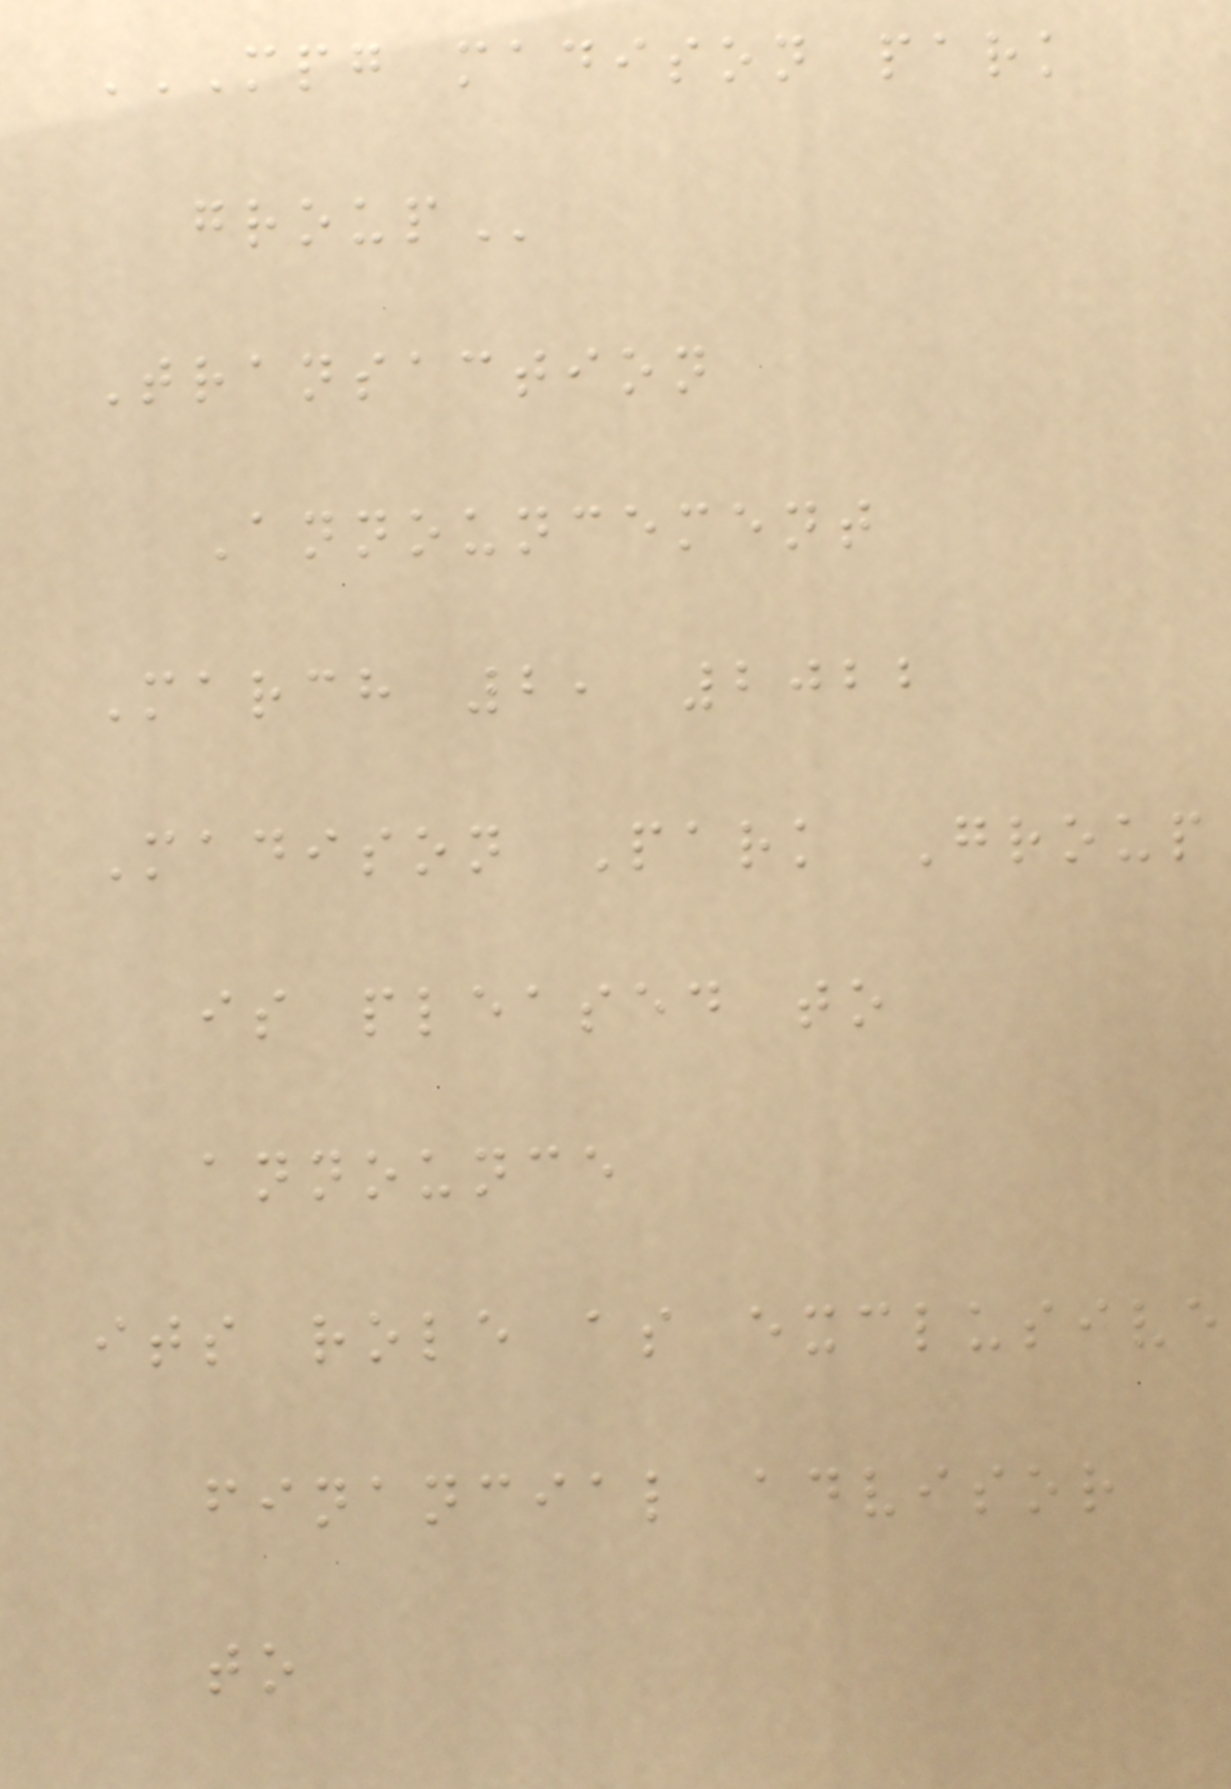MPG MADISON PARK
GROUP
Transaction
Announcement
March 2, 2022
Madison Park Group
is pleased to
announce
its role as exclusive
financial advisor
to
